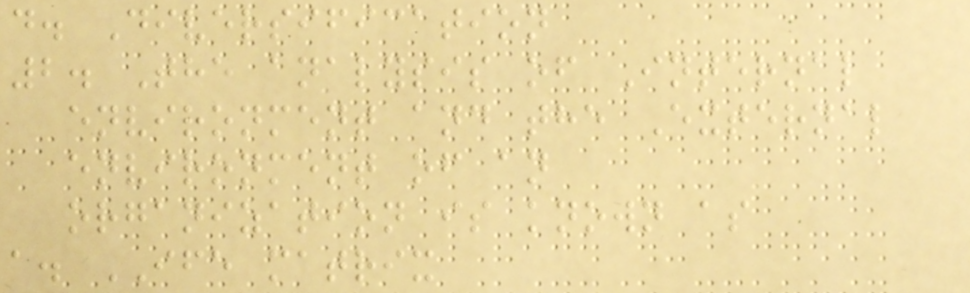d. Diversification
2. The analysis of Internal
environment and the External
environment of an
organization is known as
a. IFE matrix
